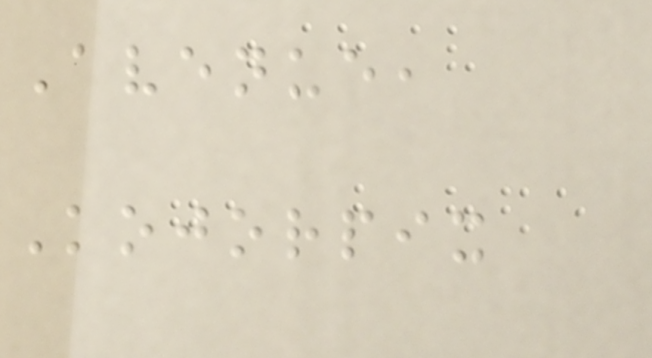Avenue,
Kojorpix
